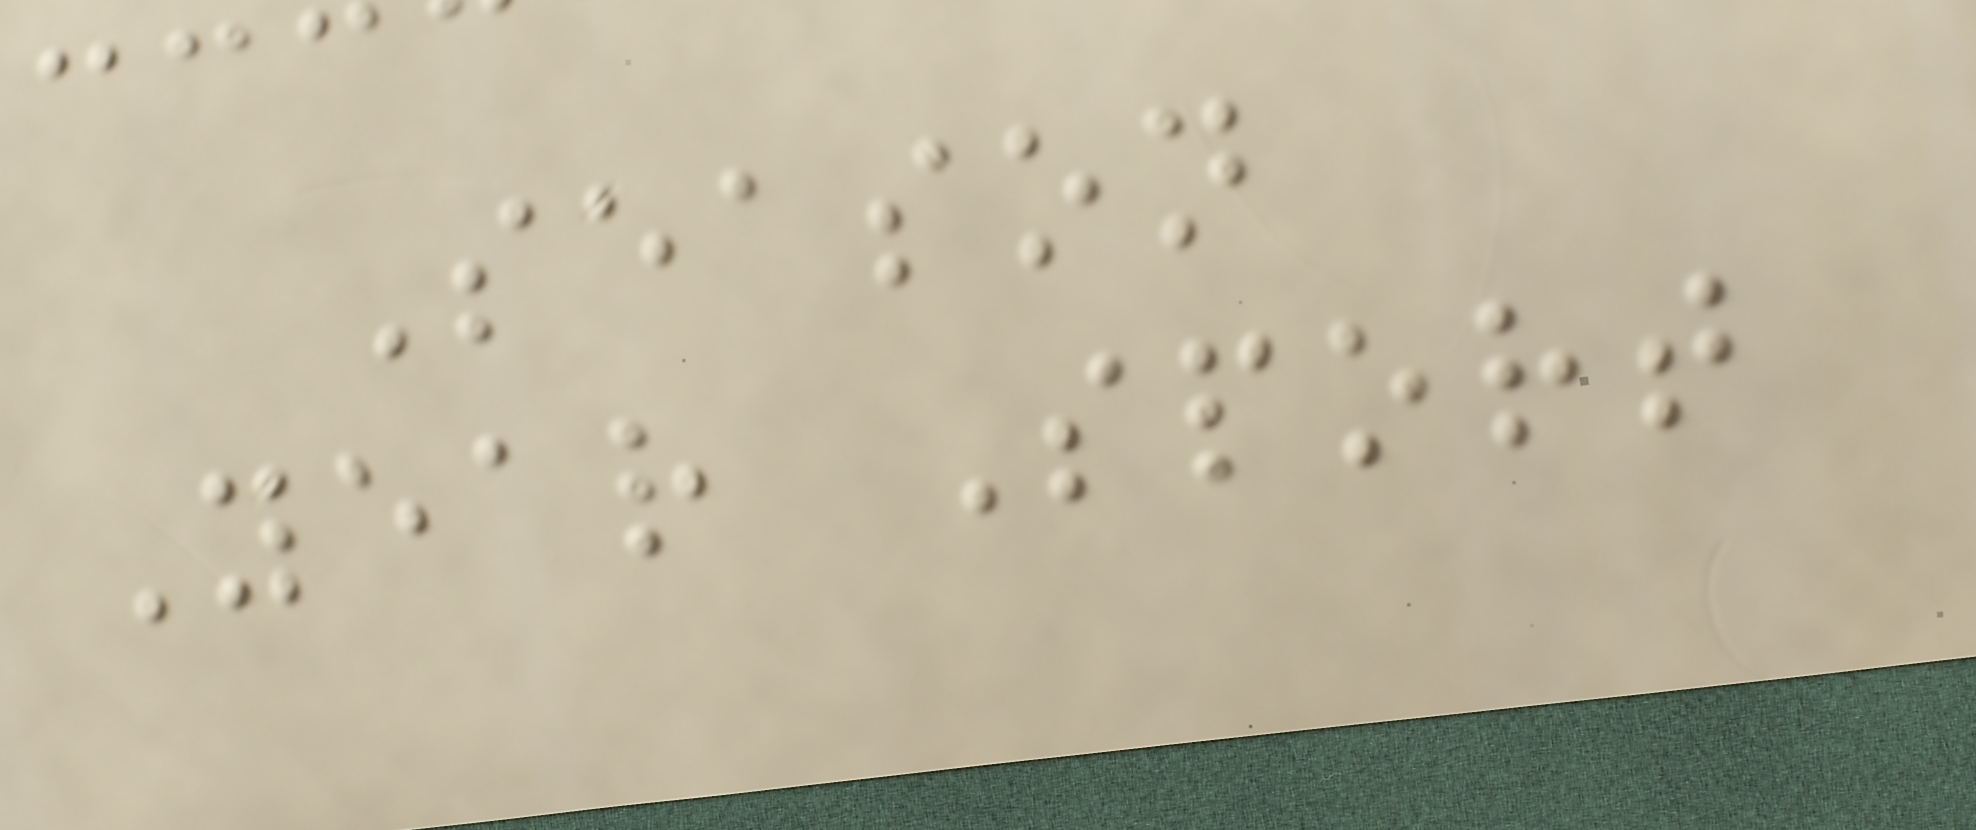Season
Year Sport
